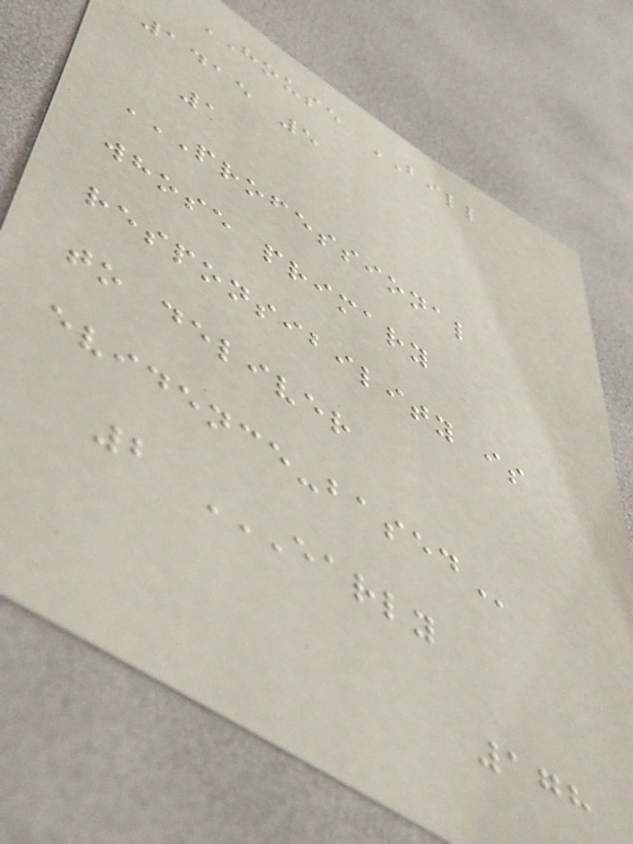HOUSE BILL
1415 5
1
PROFESSIONAL
WHOSE PRIMARY
RESPONSIBILITY IS
TO DELIVER
EVIDENCE-BASED
2 EARLY
178
